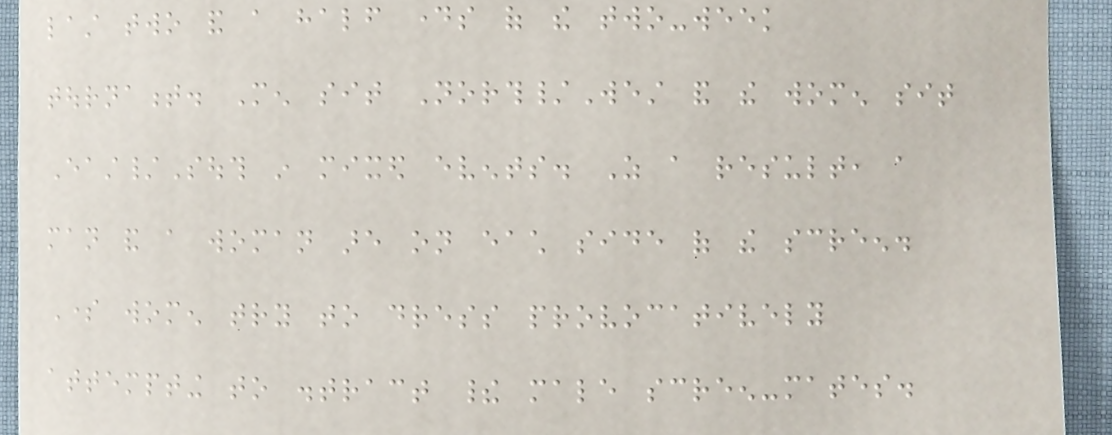last two and a half days of the two-week
tournament. Men sit North/West and the women sit
East/South in mixed events. As a result, a
man and a woman are on each side of the screen.
Some women try to dress provocatively
attempting to distract their male screen-mates.
